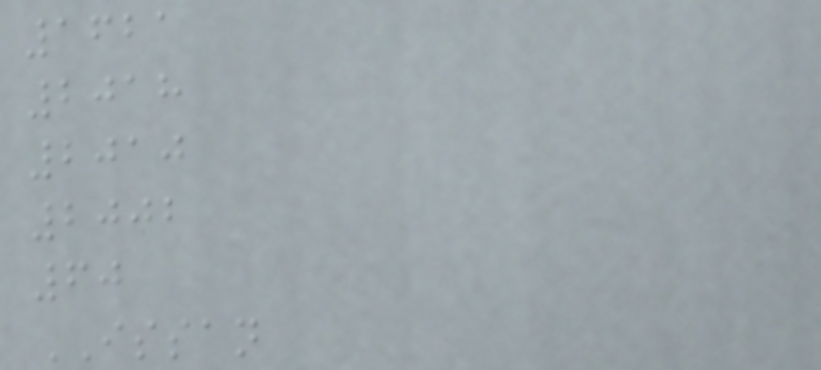1621
2018
2010
2002
60
ISSAN
